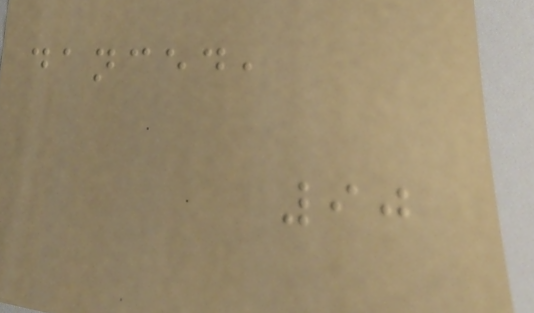danced,
90
